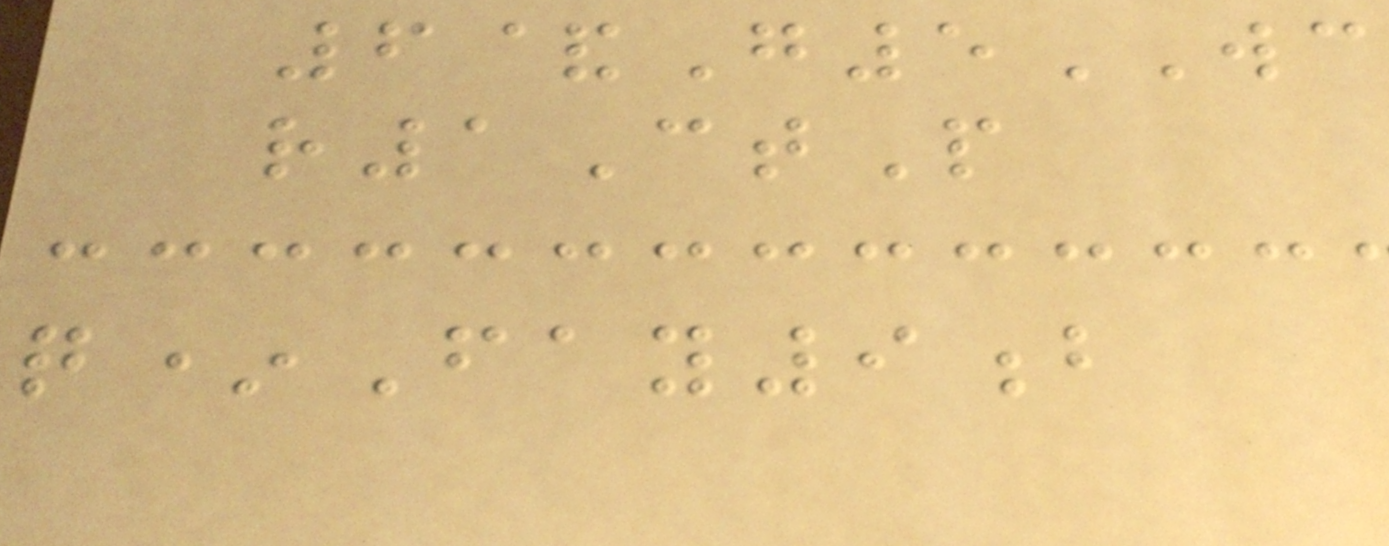6&G5WC
r1CtP
q*Fay9b
